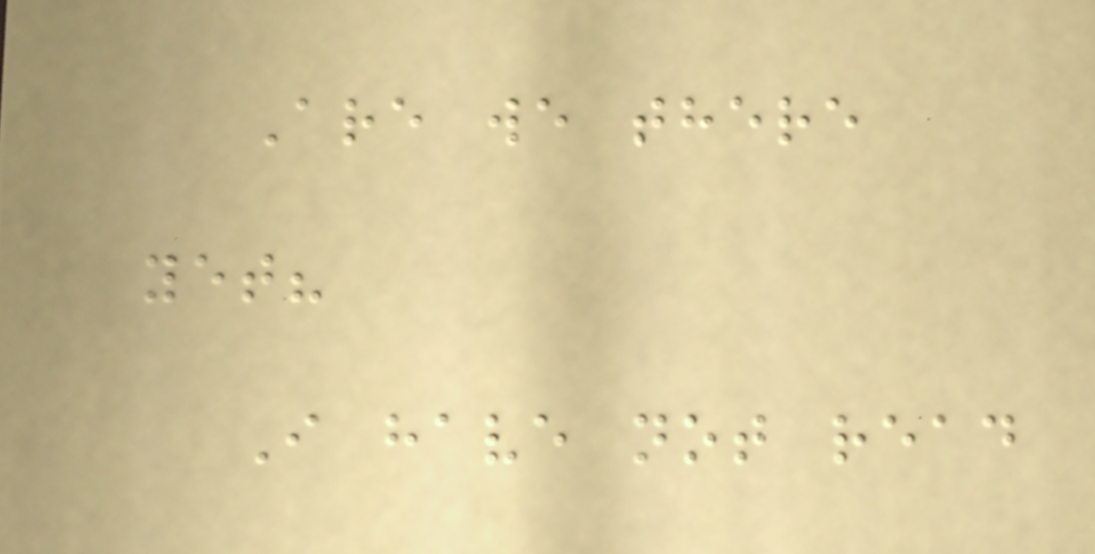Are we there
yet?
I have not read
